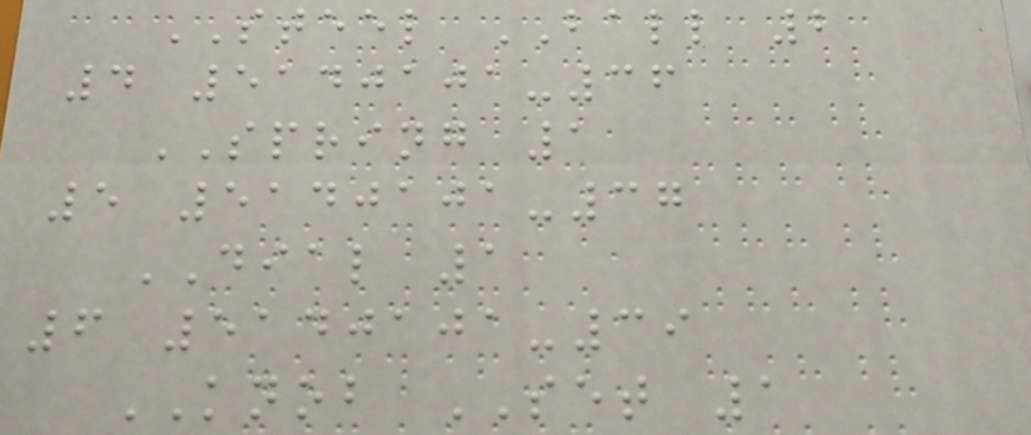STEEL BALL 2
4 5140101-36
SPRING 1
5 5140101-37
DIAL 1
6 5140101-39
KNOB SET 1
